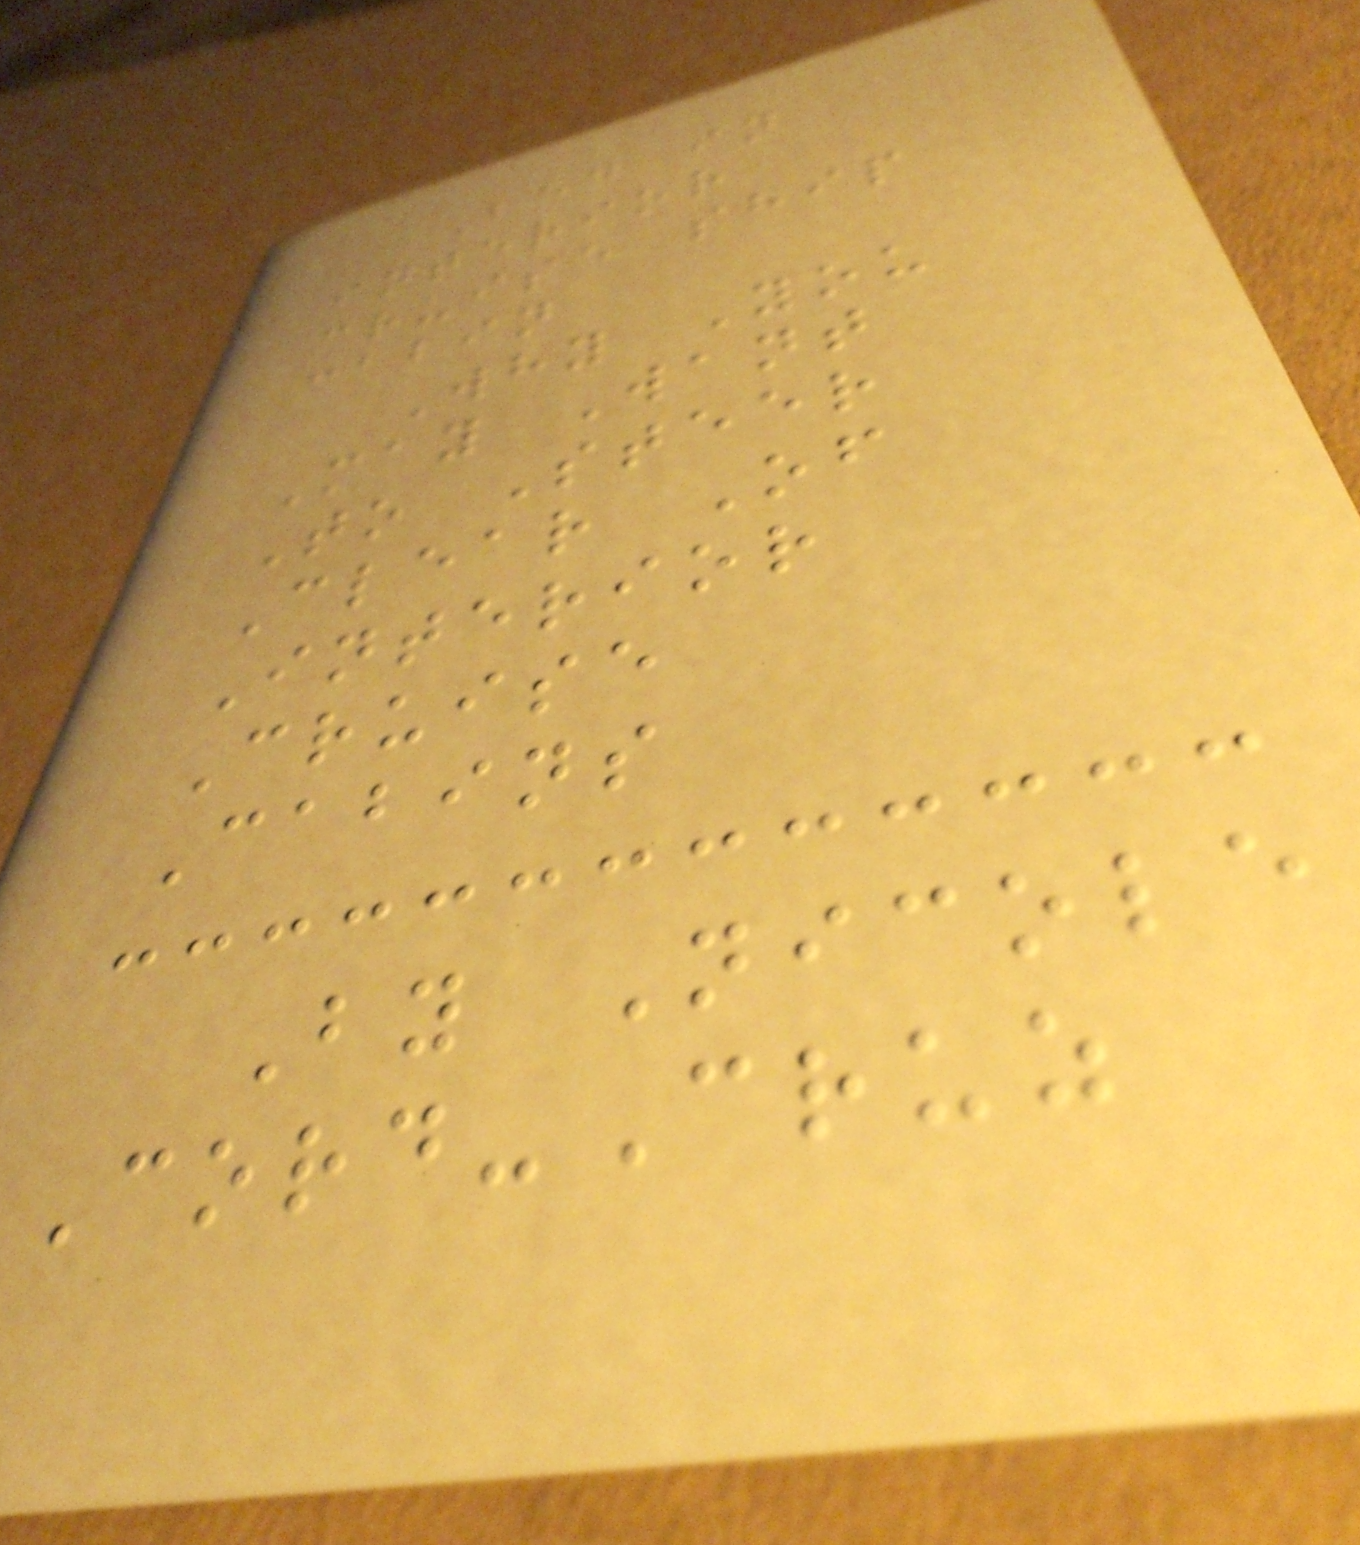Bed in
interior
cruise ship
cabin
Why You
May Want
To Steer
Clear Of
Interior
Cruise
Cabins
By Nicole
Cord-Cruz
